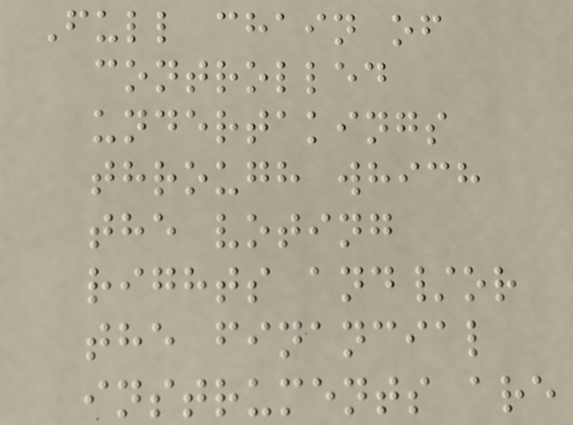Full chain of
controlled
undertakings
through which
the voting
rights and/or
the financial
instruments are
